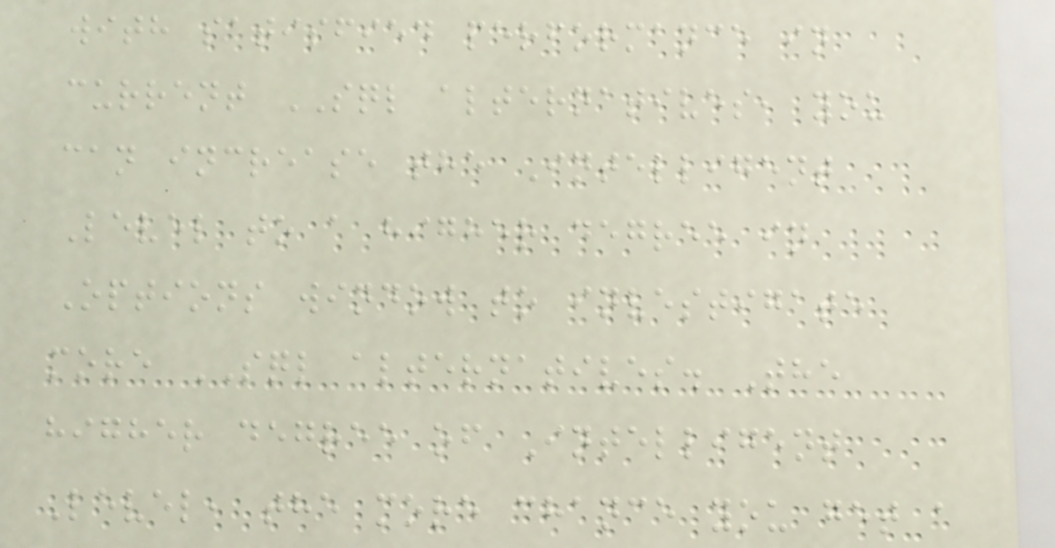with satisfied performance in
current SQL alternatives, you
can increase the Intelligent
Level to a higher degree in
Options window to investigate
more SQL alternatives. The
higher degree of Intelligent
Level, the more chance you get a
